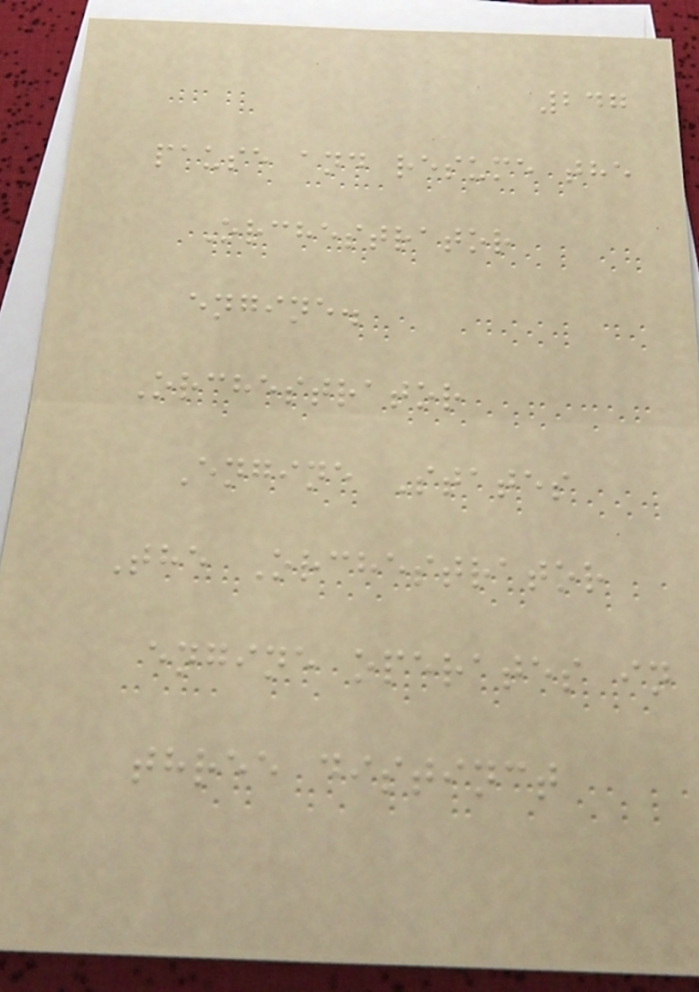247
pause and resume the
Orchestrator
engine.
Orchestrator
Engine States
The Orchestrator
engine operates in
three distinct
